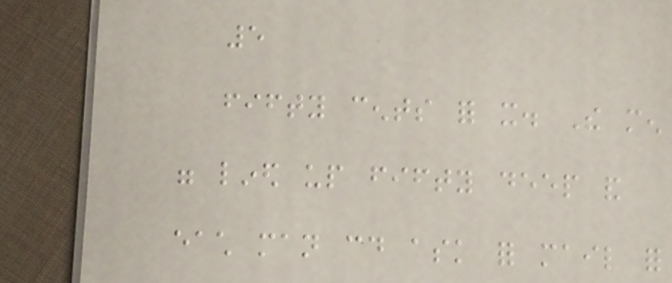5
fifty cents for it. The men
were lined up fifty deep and
each man could ask for mail for
